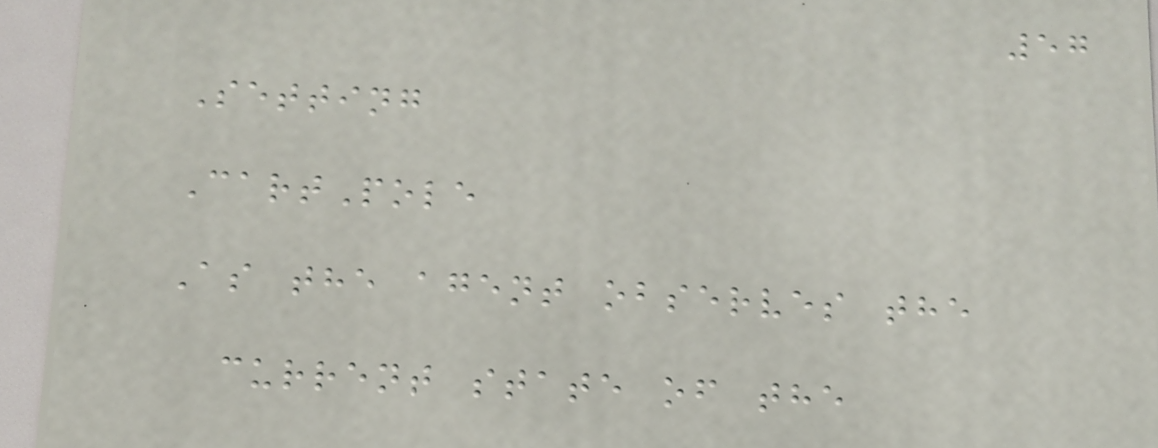57
Setting
CartPole
As the agent observes the
current state of the
